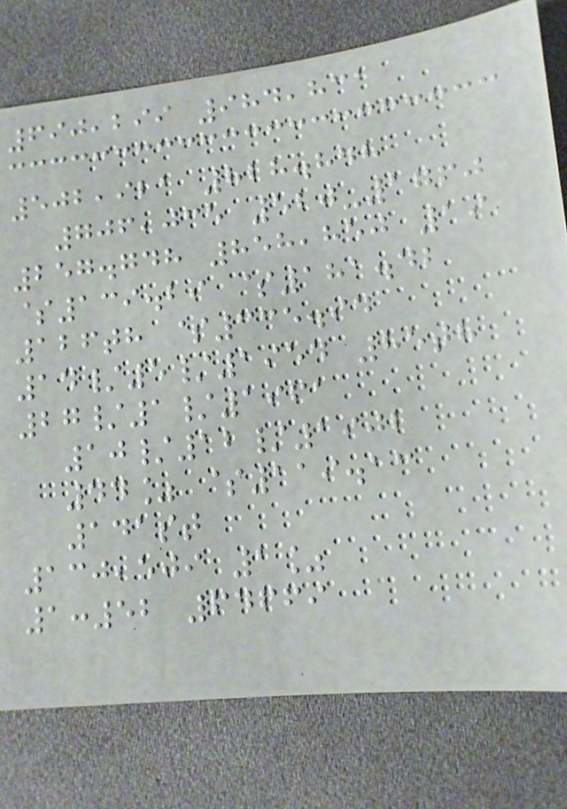690,299 984,831
502,921 828.848
706,035 520-1760
257.748 858,850 19
$139.29 $181.42
126th $335.94
14/5/1954 85th
27/1/1961
10/12/1902
44% $119.13
141st
130,509 1%
1:52 64669
